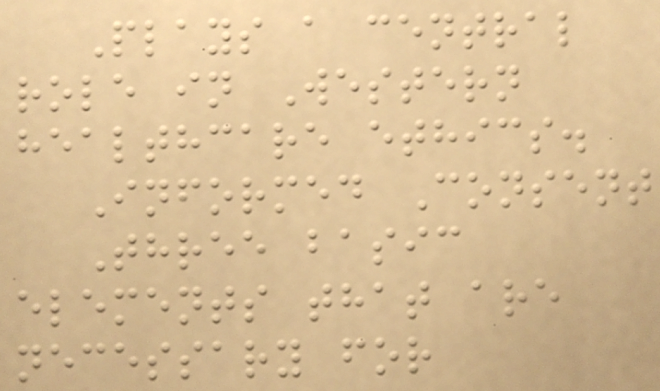Plays a central
role in Western
healthcare ethics.
Informed Consent
Three basic
elements that are
necessary for
